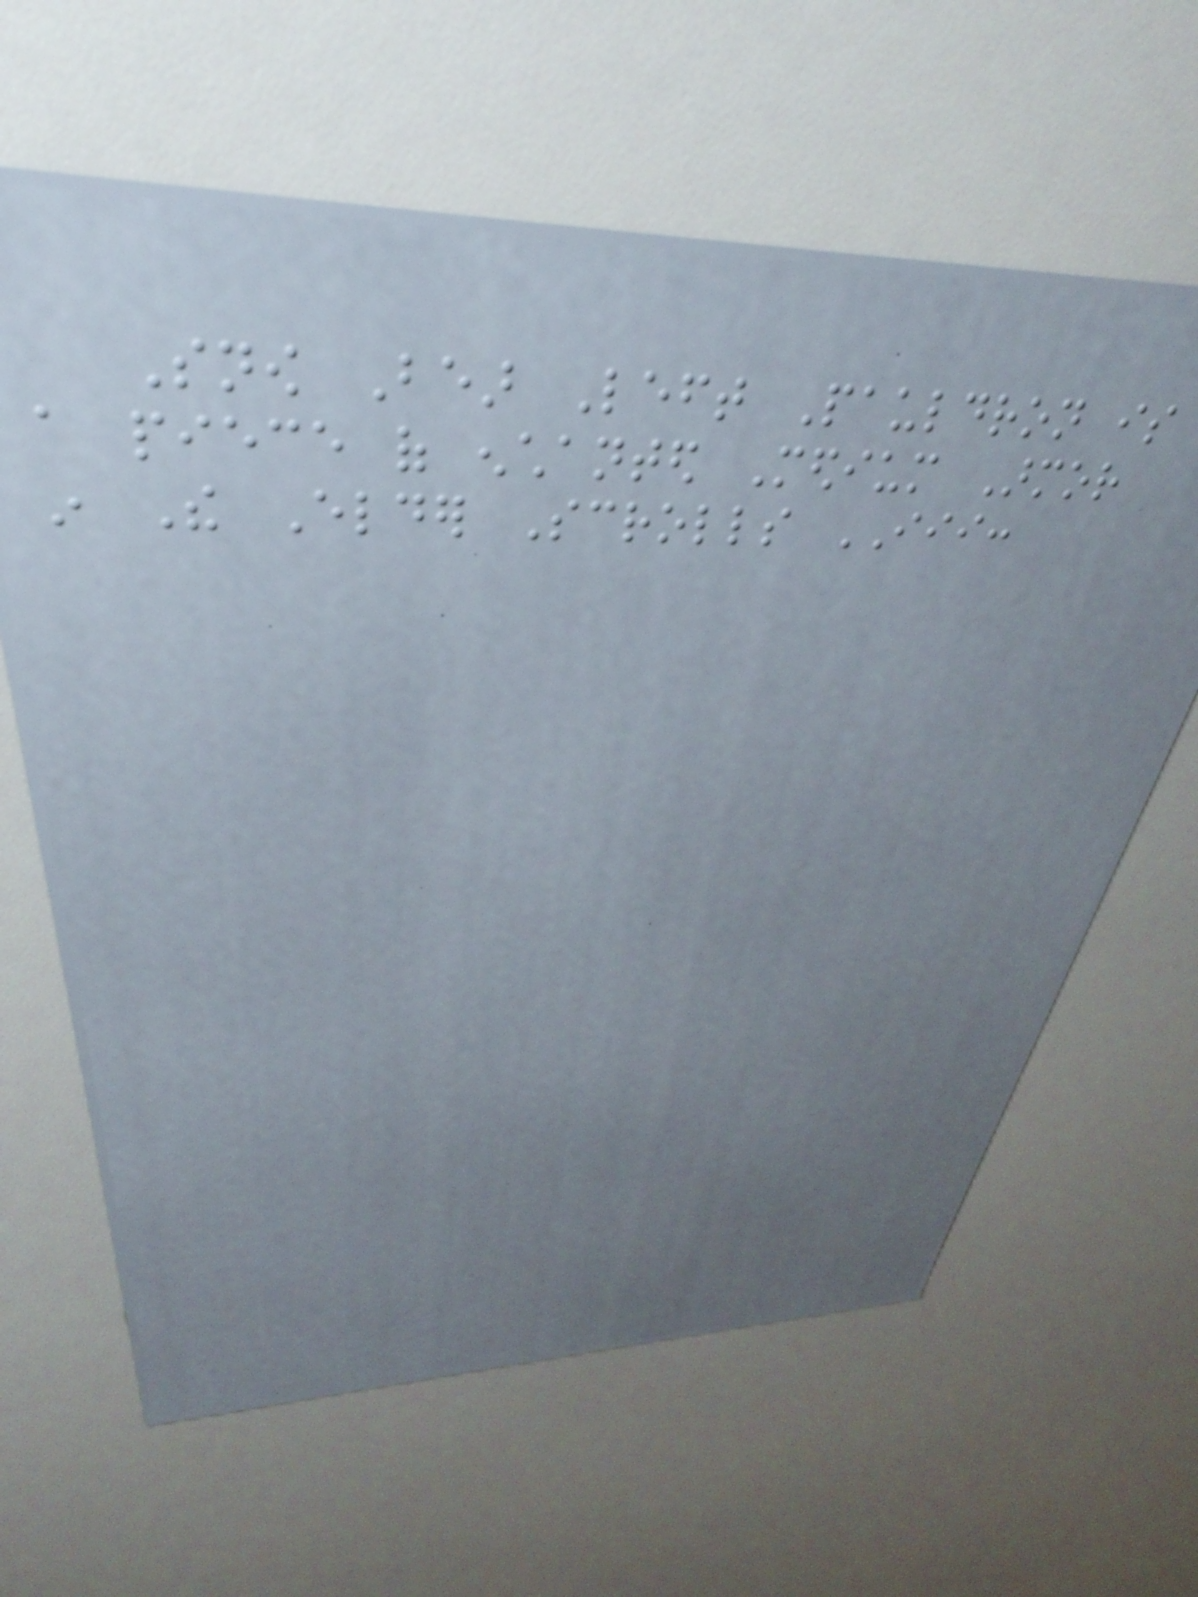Snow Bear Left Pauldron is
a piece of enchanted Medium Armor
in The Elder Scrolls III:
